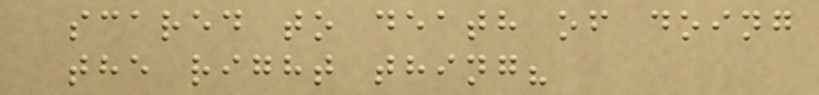scared to death of doing
the right thing?
